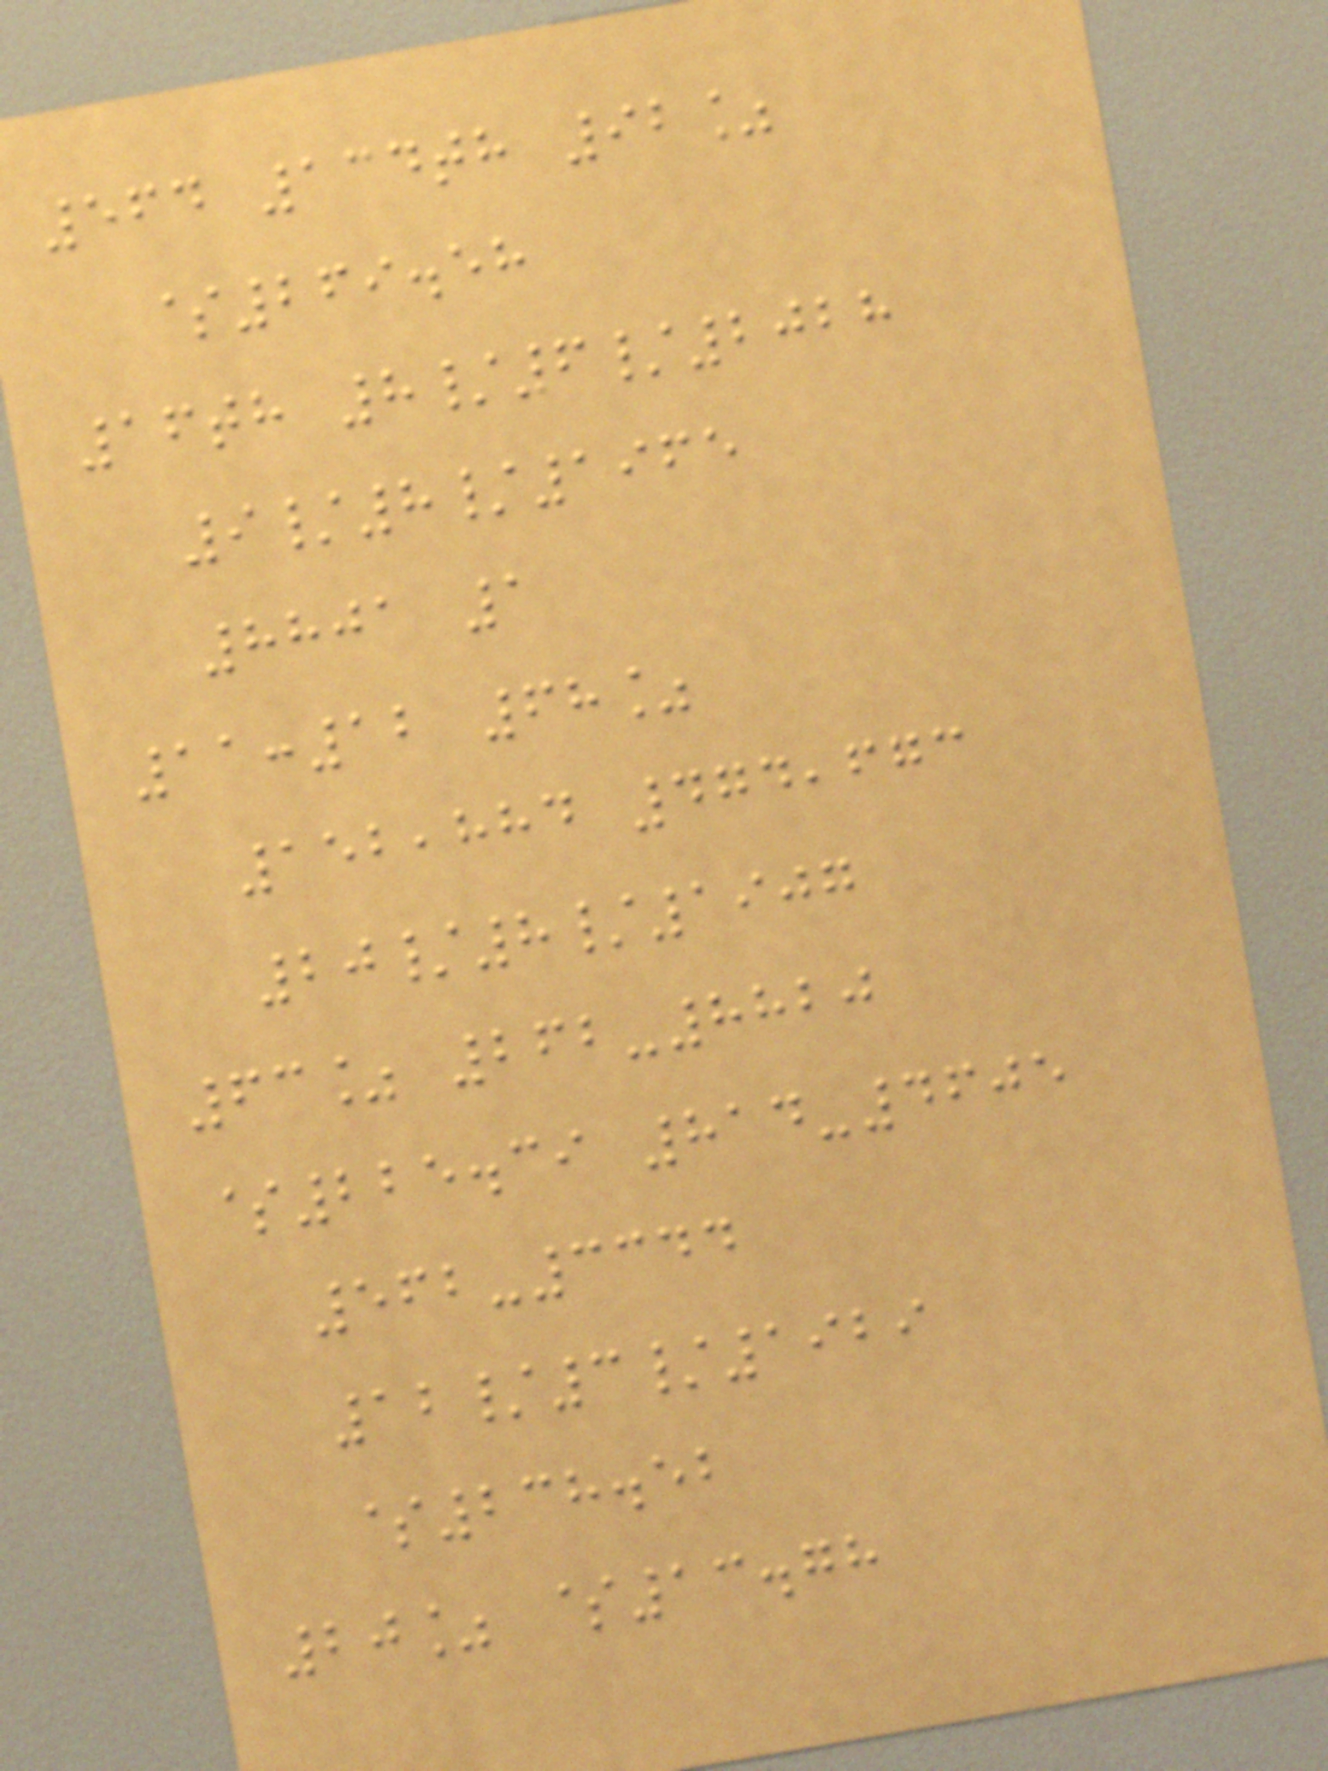564 134th 92%
$269.58
16th 8/6/2028
9/8/1965
8801 1
11:12 68%
152,884 474,673
20/8/1907
63% 262-8820
$225.39 814-4605
562-3344
12/3/1929
$238.52
20% $13.78
